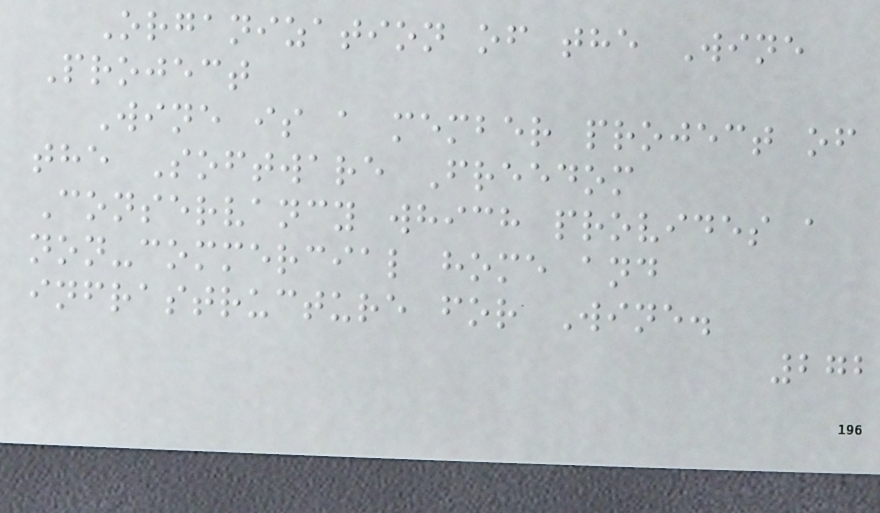Organization of the Wine
Project
Wine is a member project of
the Software Freedom
Conservancy which provides a
non-commercial home and
infrastructure for Wine.
272
